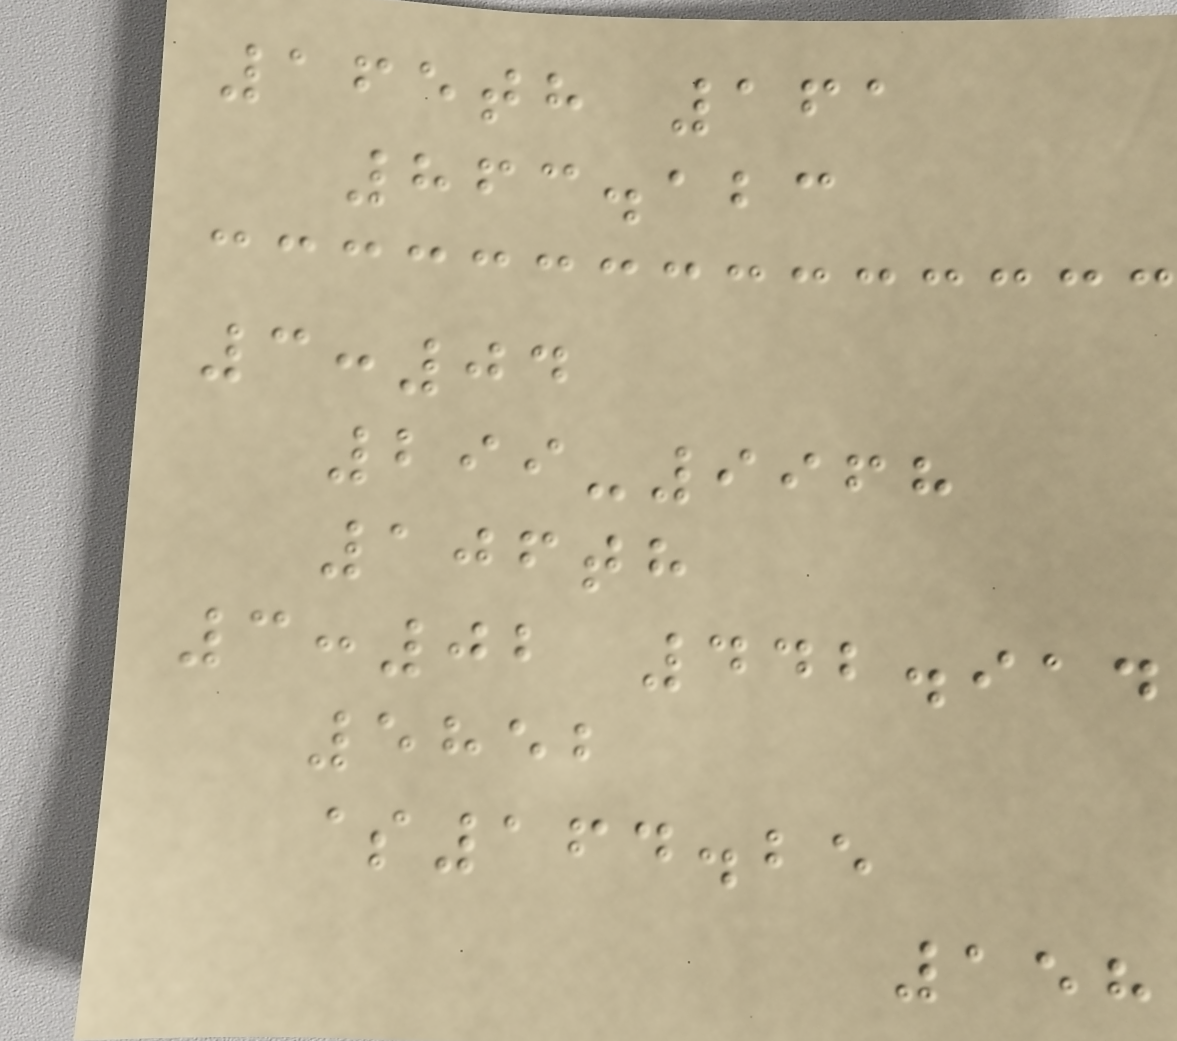165th 161
863.123
3:04
299-9968
106th
3:02 442.914
5852
$164.25
158
